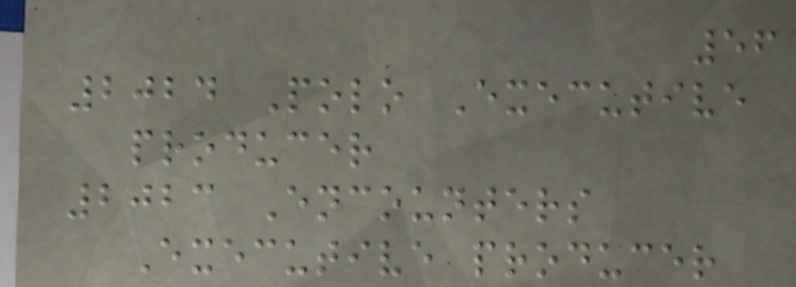56
2024 Polo Executive
producer
2023 Encounters
Executive producer
